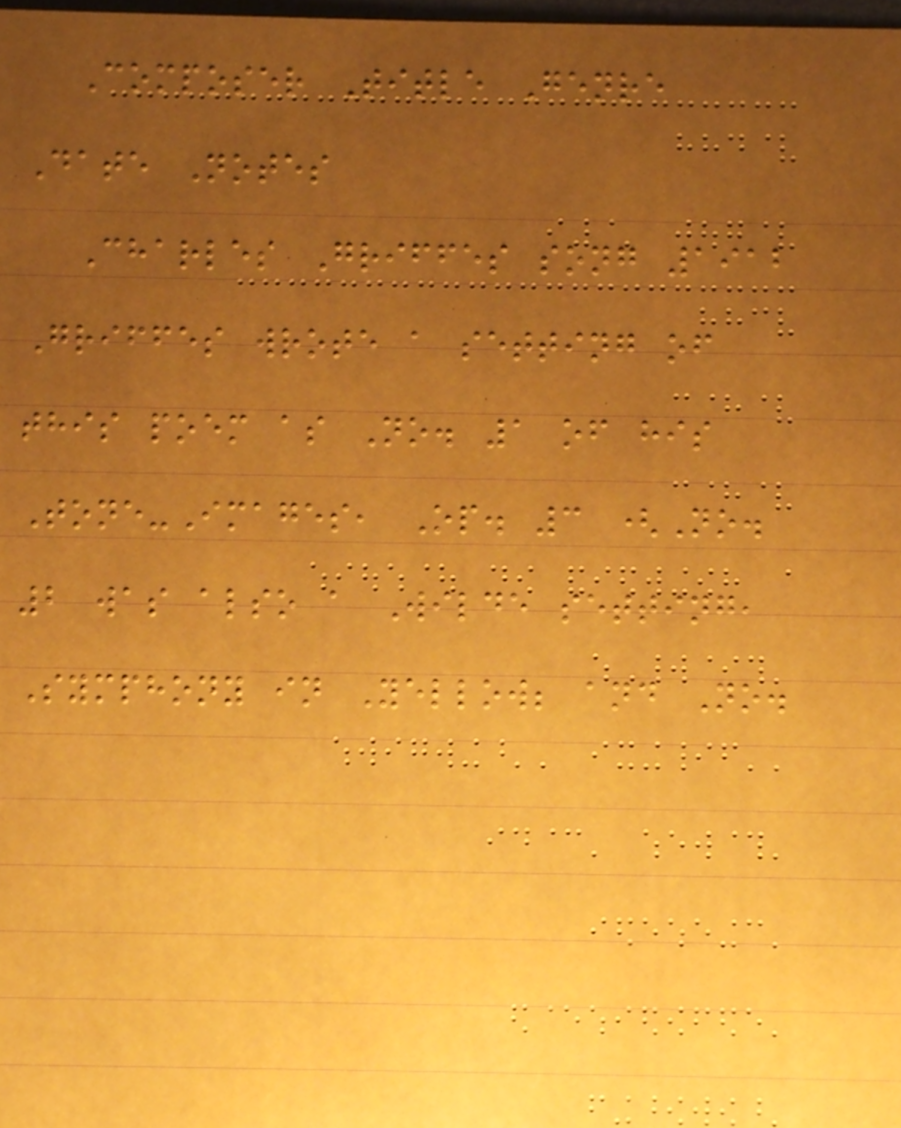Composer Title Genre
Date Notes
Charles Griffes song 1912
Griffes wrote a setting of
this poem as No. 1 of his
Tone-Images, Op. 3 (No.
2 was also a Wilde setting,
Symphony in Yellow; and No.
